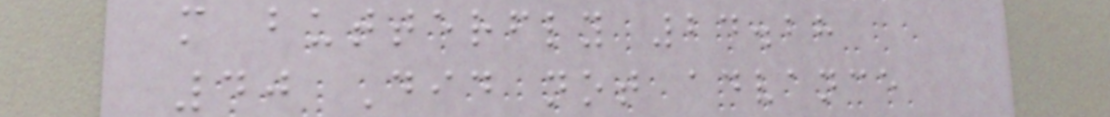m butterfly 24.28
40 Did not advance
